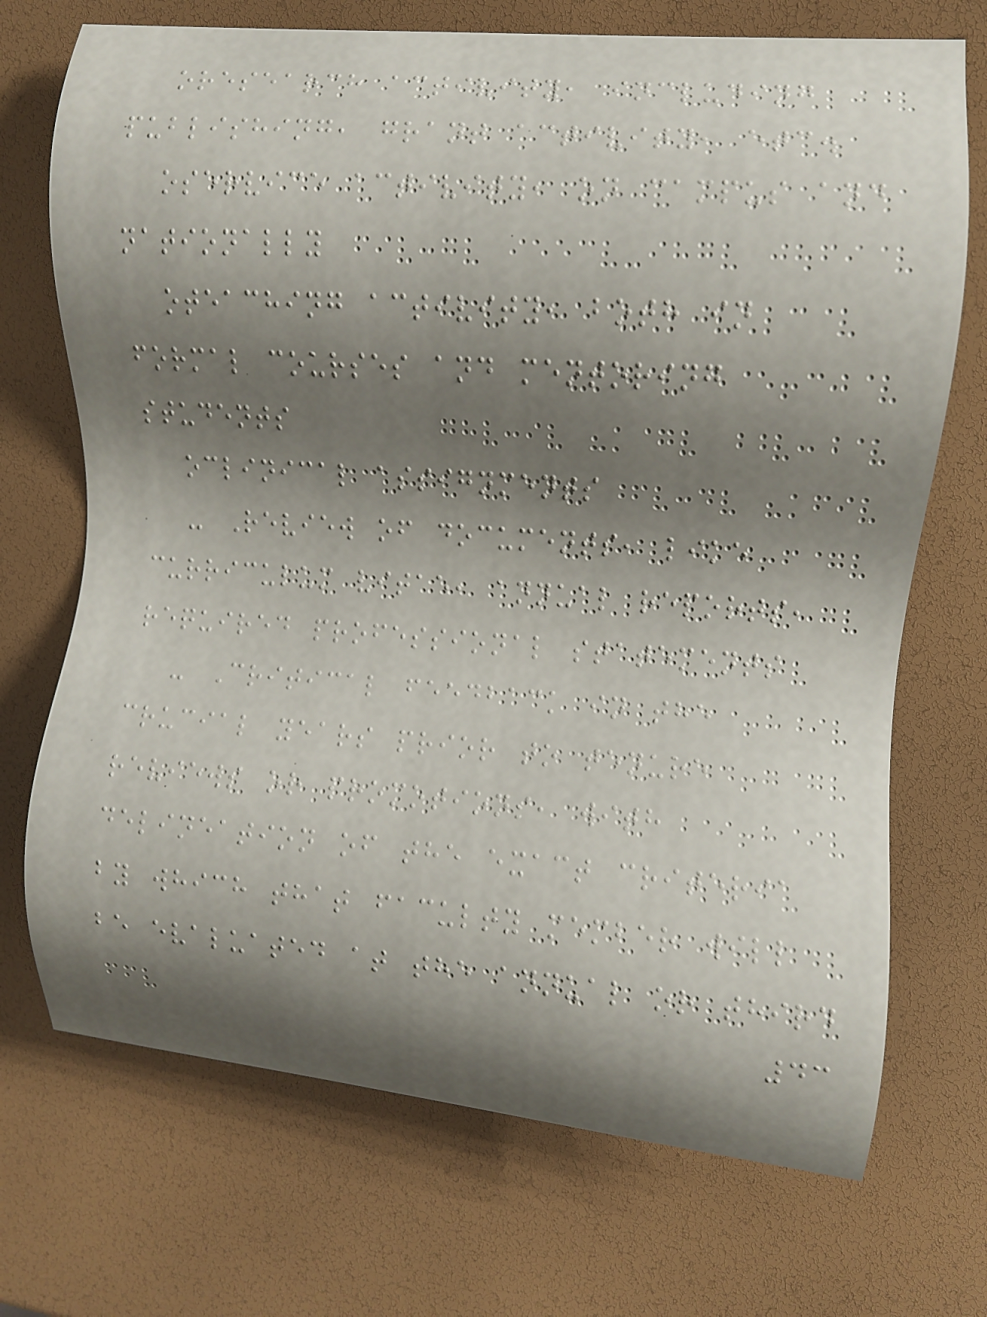oresearch activity, including
publishing, grant activity, etc.
oservice activity, on campus and
nationally
oteaching activity, both in
formal courses and mentoring
students
oclinical assignments
- Review of documents, like
curriculum vitae, annual reports,
required professional statements
- Critical feedback in the
crucial years prior to tenure
reviews or promotions, with
delineation of the exact criteria
by which that faculty member will
be evaluated at the annual or third
43
